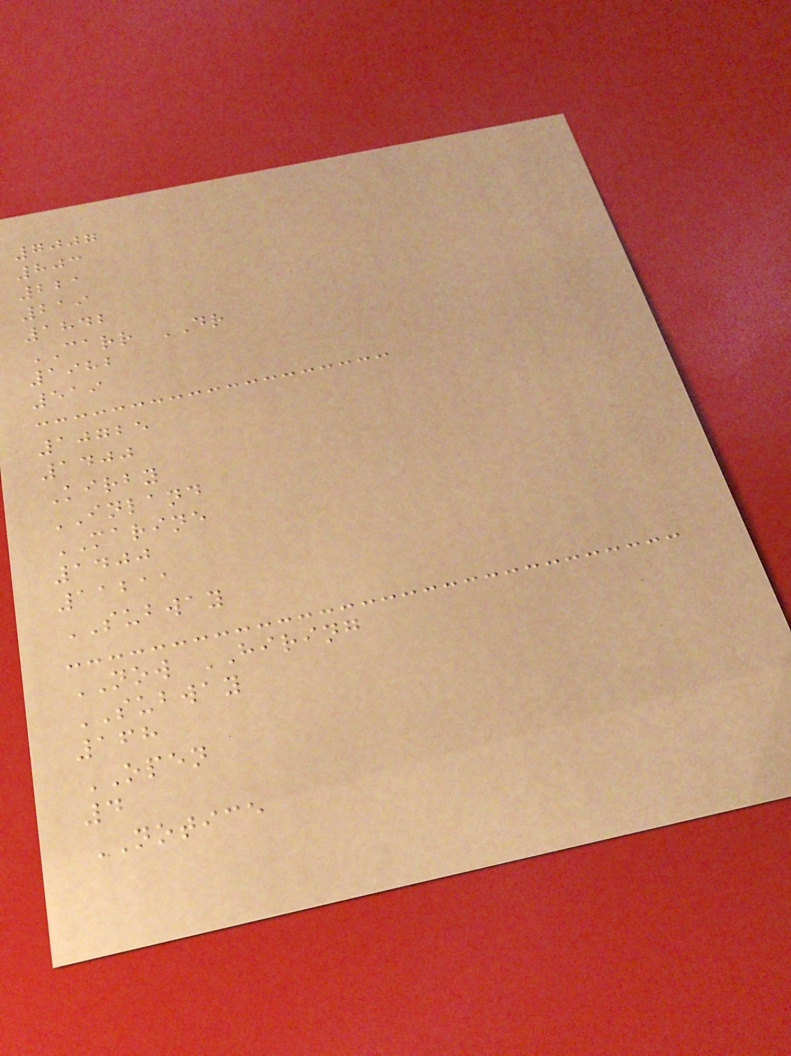7007
803
221
219
1842
CARR DR
1982
519
10725
1400
Kirby
INLAND
MARINE
1400
11211
SUBWAY
NOW HIRING
SUBWAY
168
OPEN
4
NOTICE
